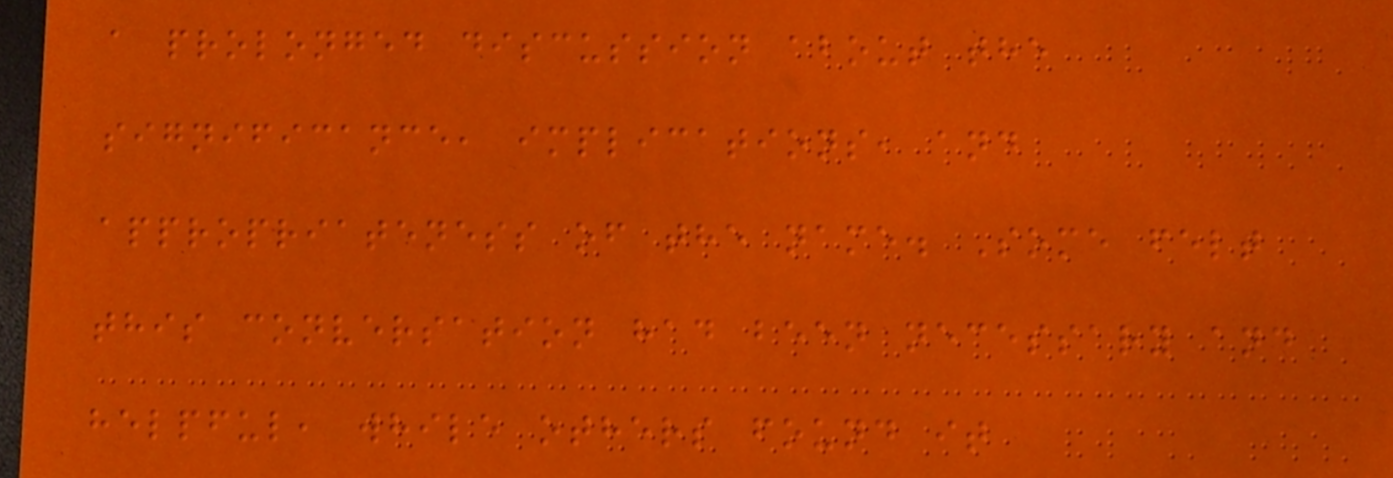a prolonged discussion about the
significance, implications, and
appropriateness of the name. Some felt
this conversation had been necessary and
helpful, while others found it
